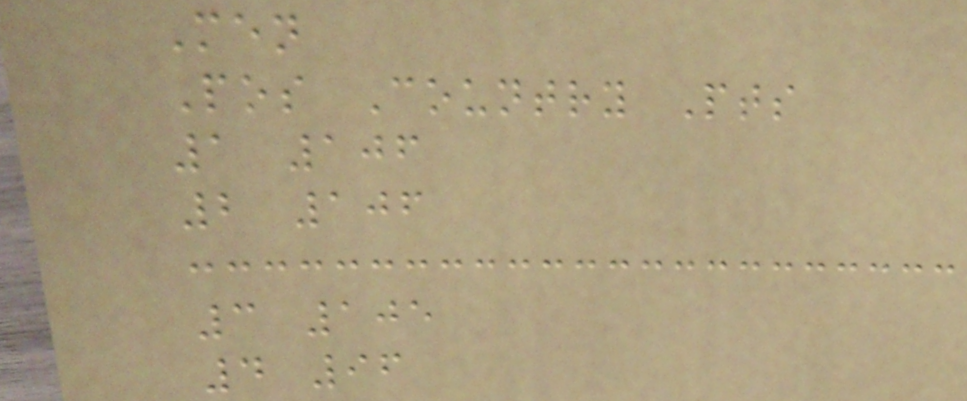Men
Pos Country Pts
1 106
2 106
3 105
4 96
